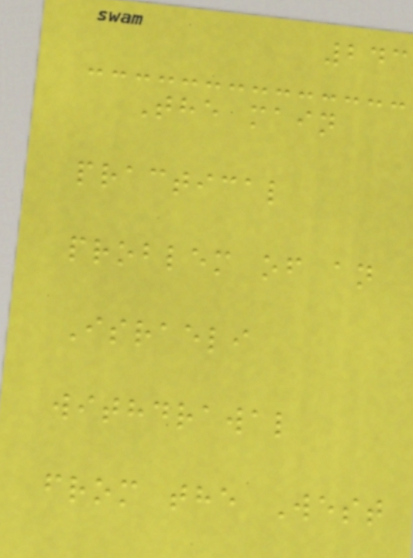243
The main
practical
problem of an
Israeli
withdrawal
from the West
